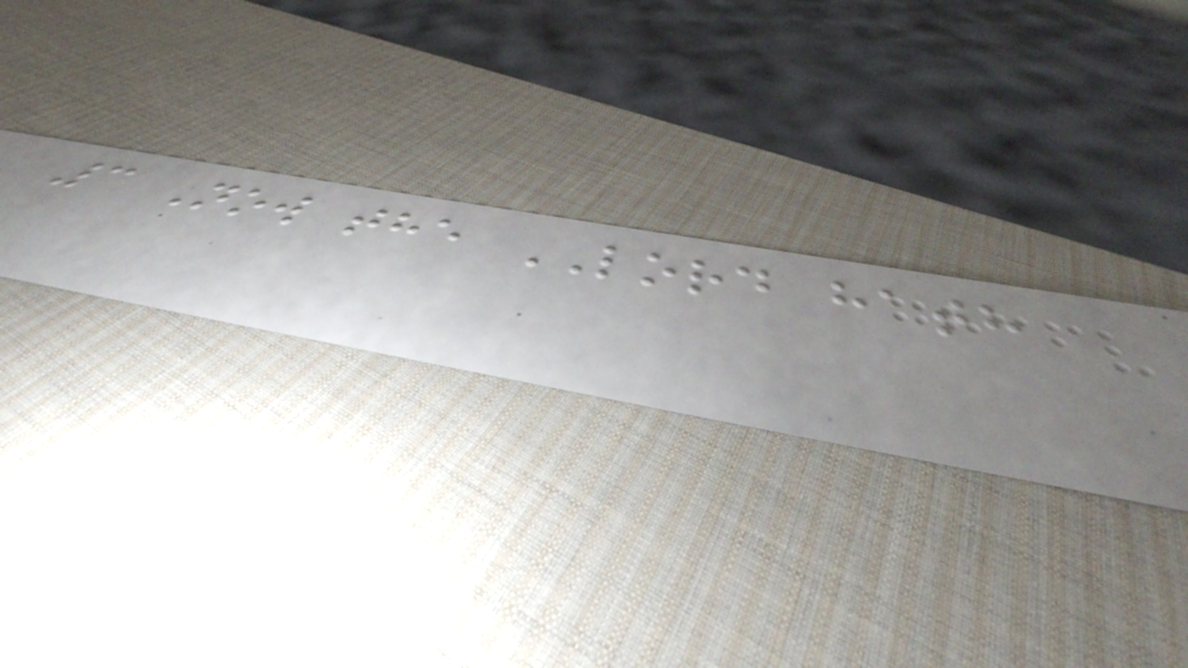3 Now the LORD hath
